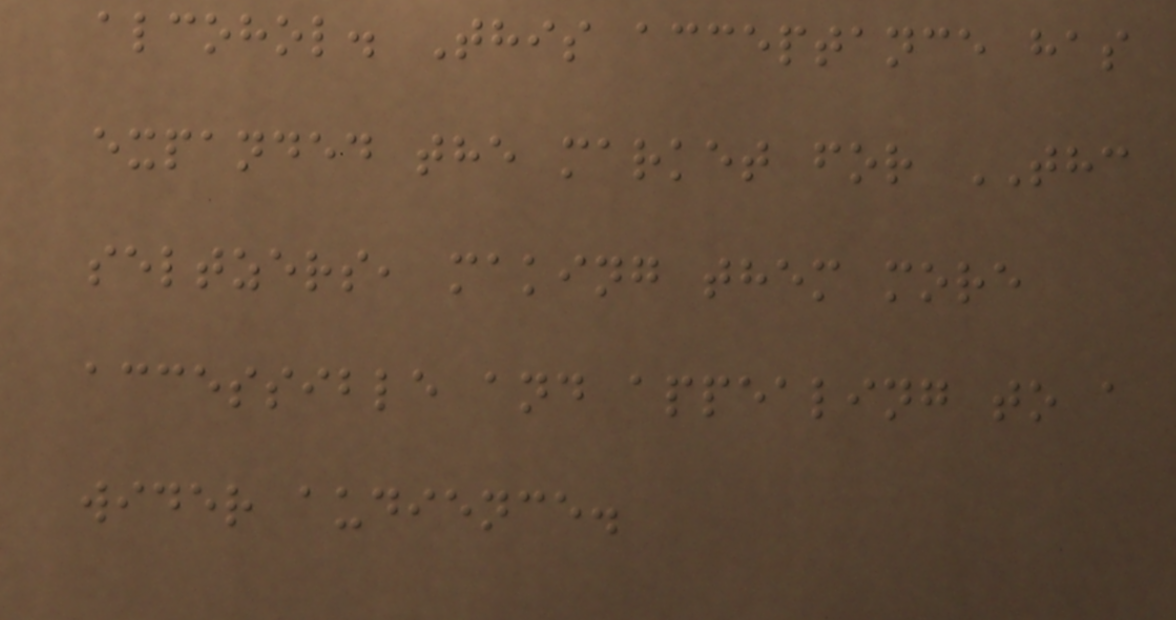alcohol. This acceptance has
expanded the market for THC
seltzers, making them more
accessible and appealing to a
wider audience.
